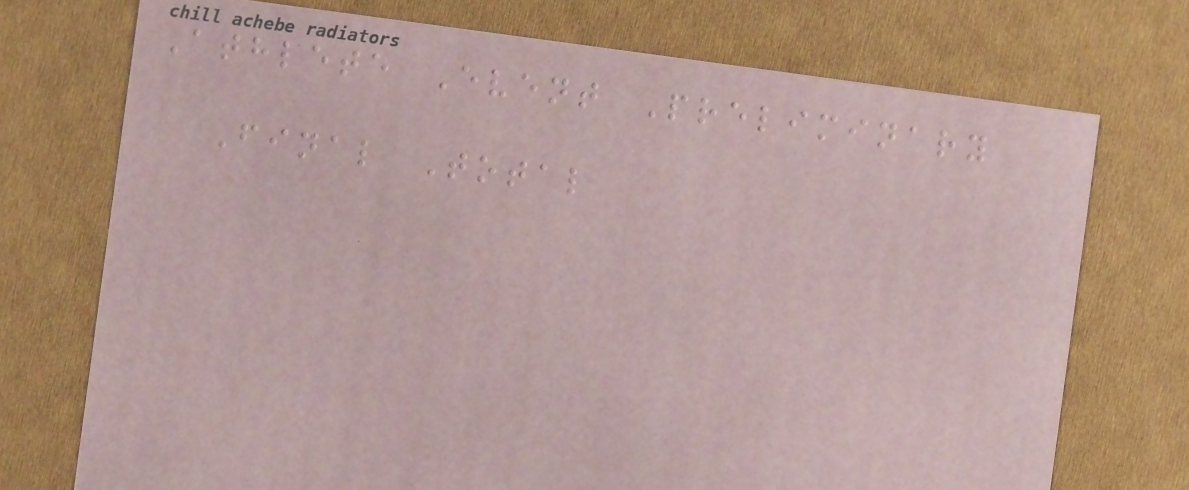Athlete Event Preliminary
Final Total
